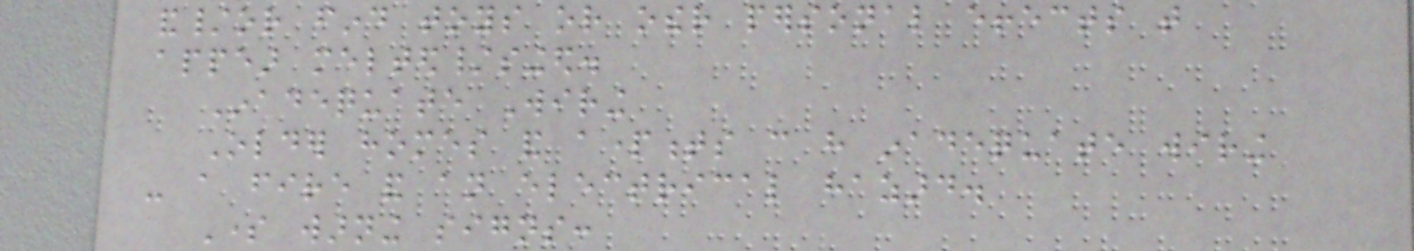and/or find toys or other personal effects that
appear melted/singed.
Inadequate Wiring
Older homes and apartments can have inadequate wiring
- a fire and an electrical hazard.
Some warning signs:
